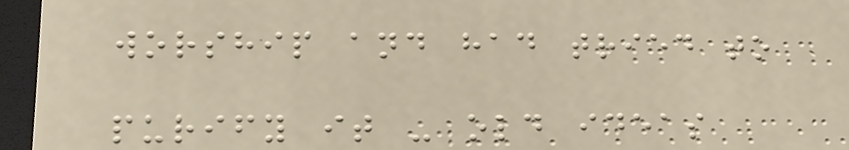worship and had tried to
purify it - old ideas
